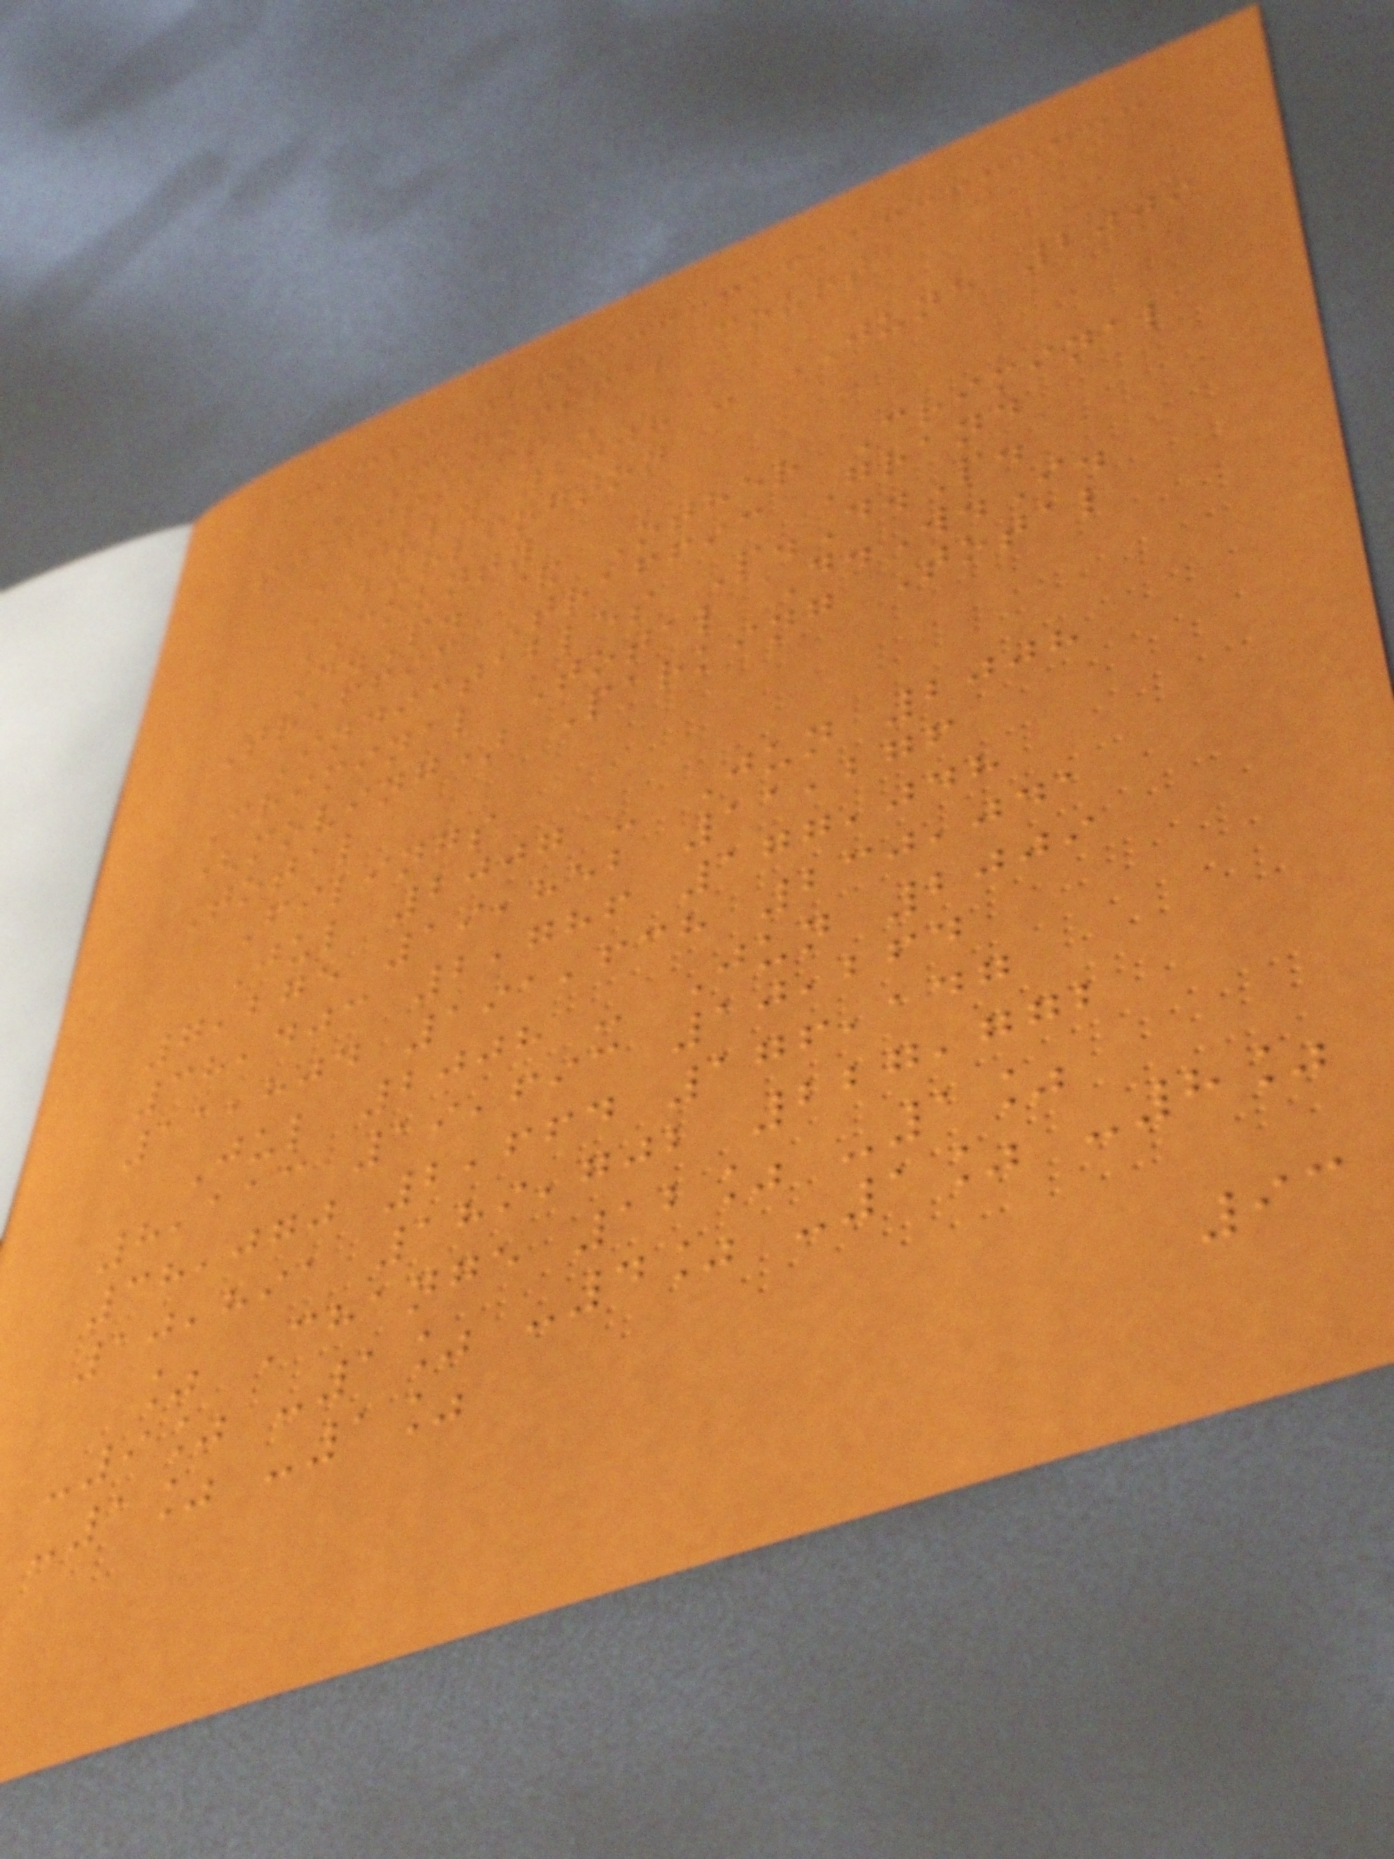MUNICIPAL COURT
STATISTICS
JULY 2008 - JUNE 2009
BURLINGTON
COUNTY
D.P. & Other Criminal
Traffic Traffic Grand
Indictables P.D.P.
Criminal Total D.W.I.
(moving) Parking Total
Total
Filings
Jul 2007 - Jun 2008
7,275 19,852 11,276
38,403 2,786 177,048
11,804 191,638 230,041
Jul 2008 - Jun 2009
8,113 19,693 10,264
38,070 2,664 176,147
10,891 189,702 227,772
% Change 12% -1%
-9% -1% -4% -1% -8%
-1% -1%
93
